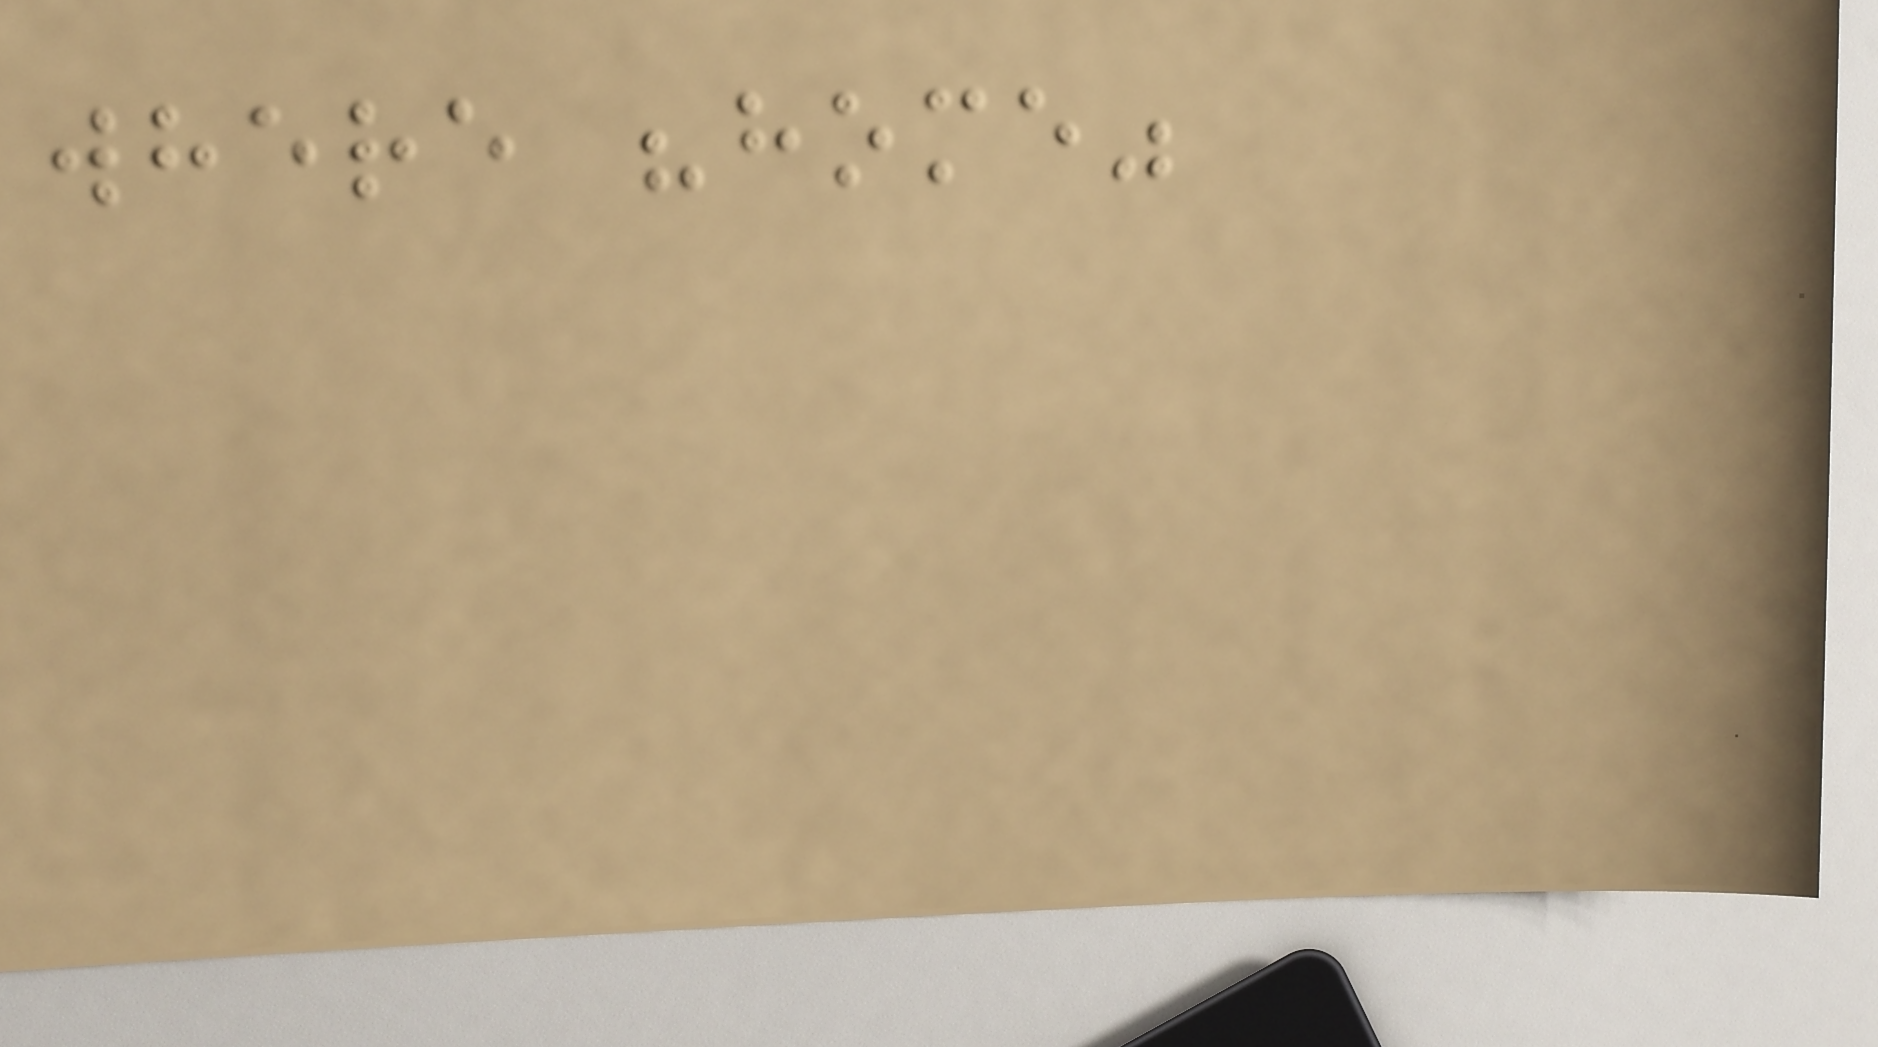where "home"
